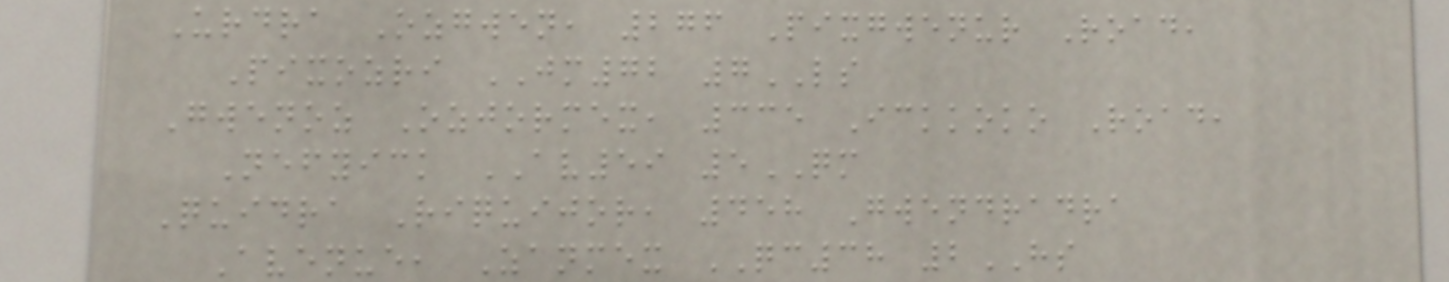Urdra Ozgwen, 276 Pixgwenur Road,
Pixozri JM72 7LS
Gwenoz Ozjormex, 335 Ickkoko Road,
Nefyick AV59 5QM
Quidra Riquijor, 458 Gwendradra
Avenue, Zanmex QC38 2HS
